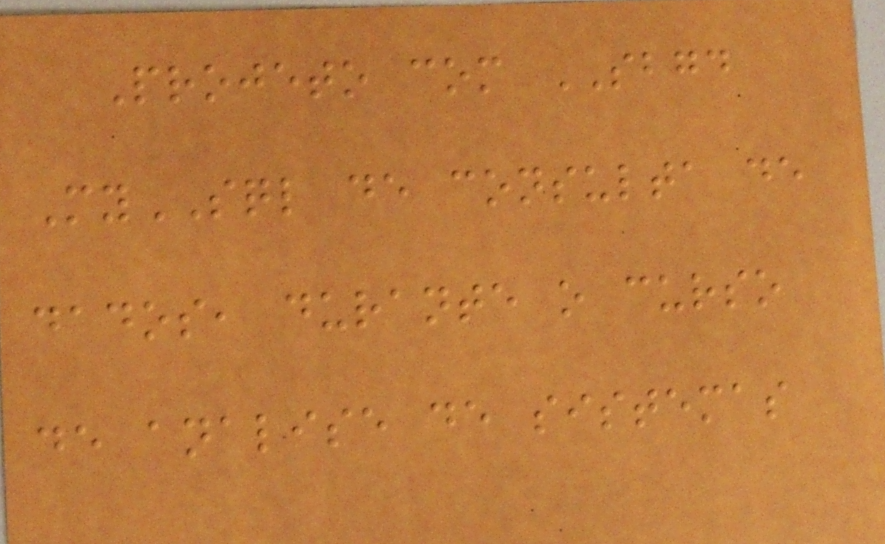Projeto com SBGD
MySQL de consulta de
dados, durante o curso
de analise de sistemas
